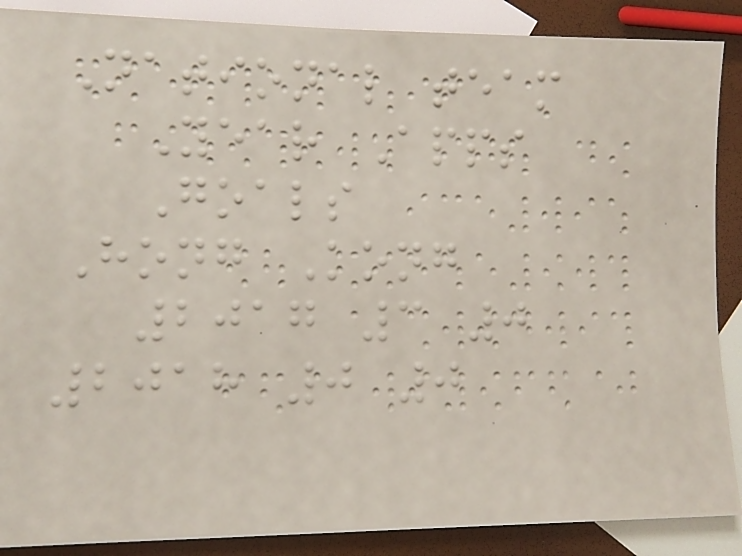National team
Year Apps
Goals
Hong Kong
2017 3 0
2018 0 0
